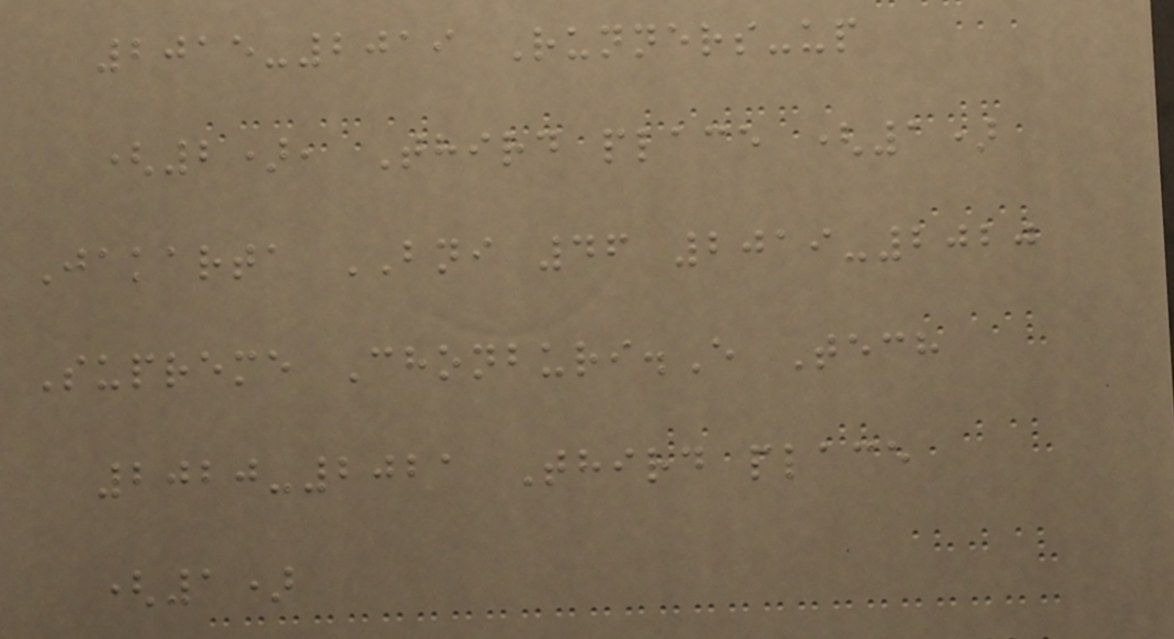2015-2019 Runners-up
(2), Third place (1)
Jakarta BNI 46 2019-2020
Supreme Chonburi.E Tech
2020-2021 Third place
(1)
